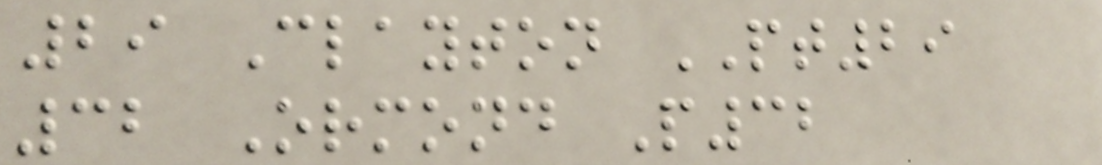29 Clayton PT29
32 Ormond P32
